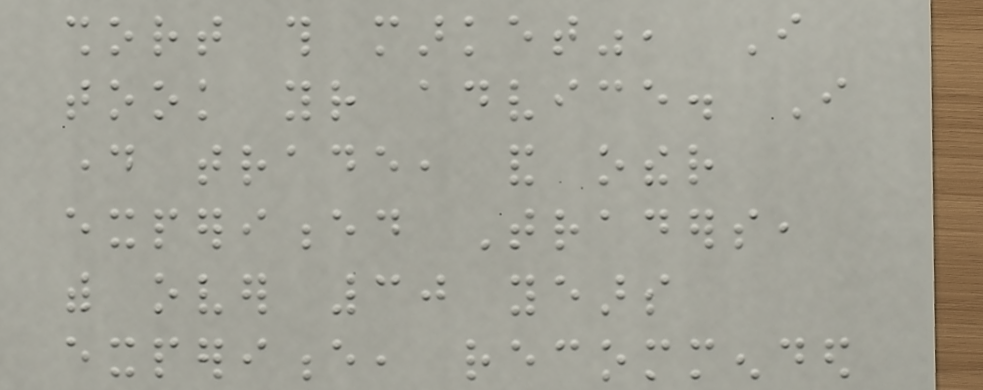short this market", I
took your advice. I
day trade, and other
experienced Traders,
with over 30 years
experience, recommended
